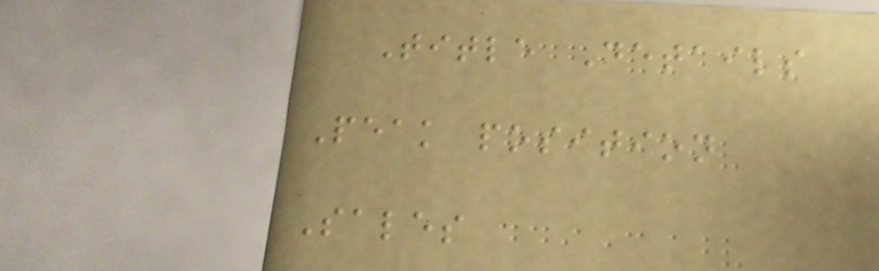Title Details
Peak position
Sales
